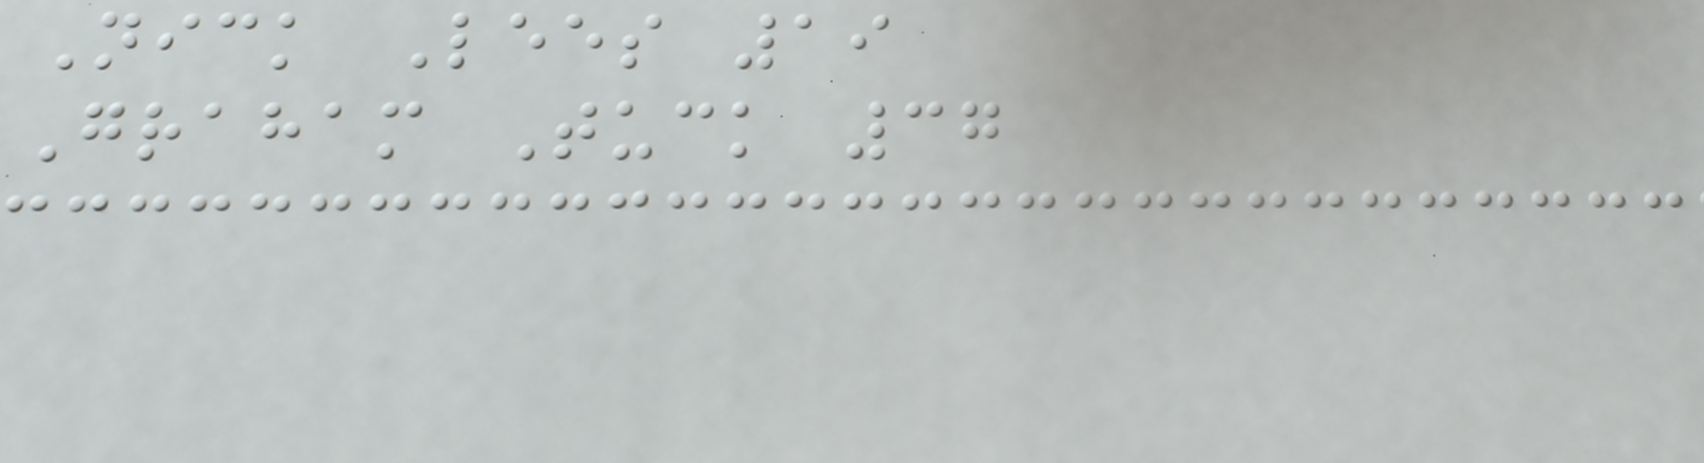Nick Lees 19
Graham Tuck 37
